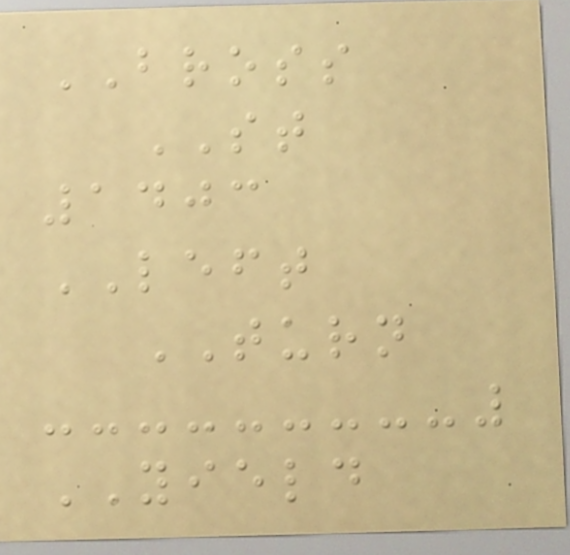BROSS
ST
1403
LEFT
TURN
YIELD
